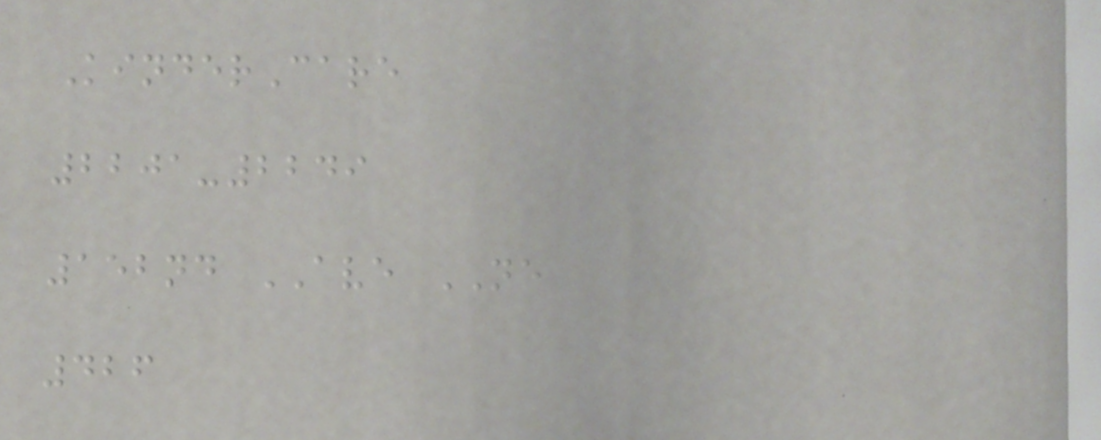KinderCare
2201-2249
152nd AVE NE
426
